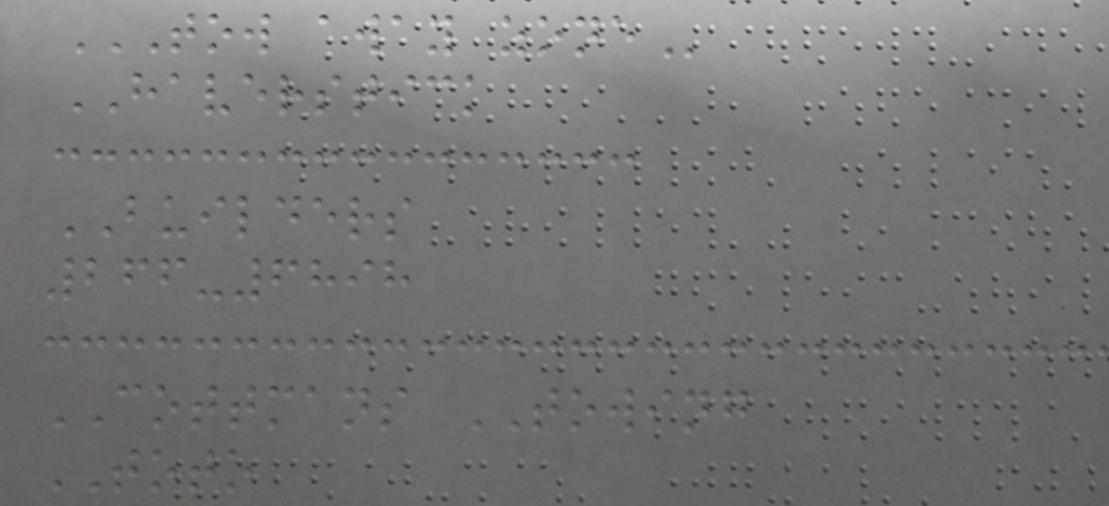TOW AWAY ZONE
HAVERSTICK
BUILDERS
266-6898
COTTMANS TOWING
TOTO
